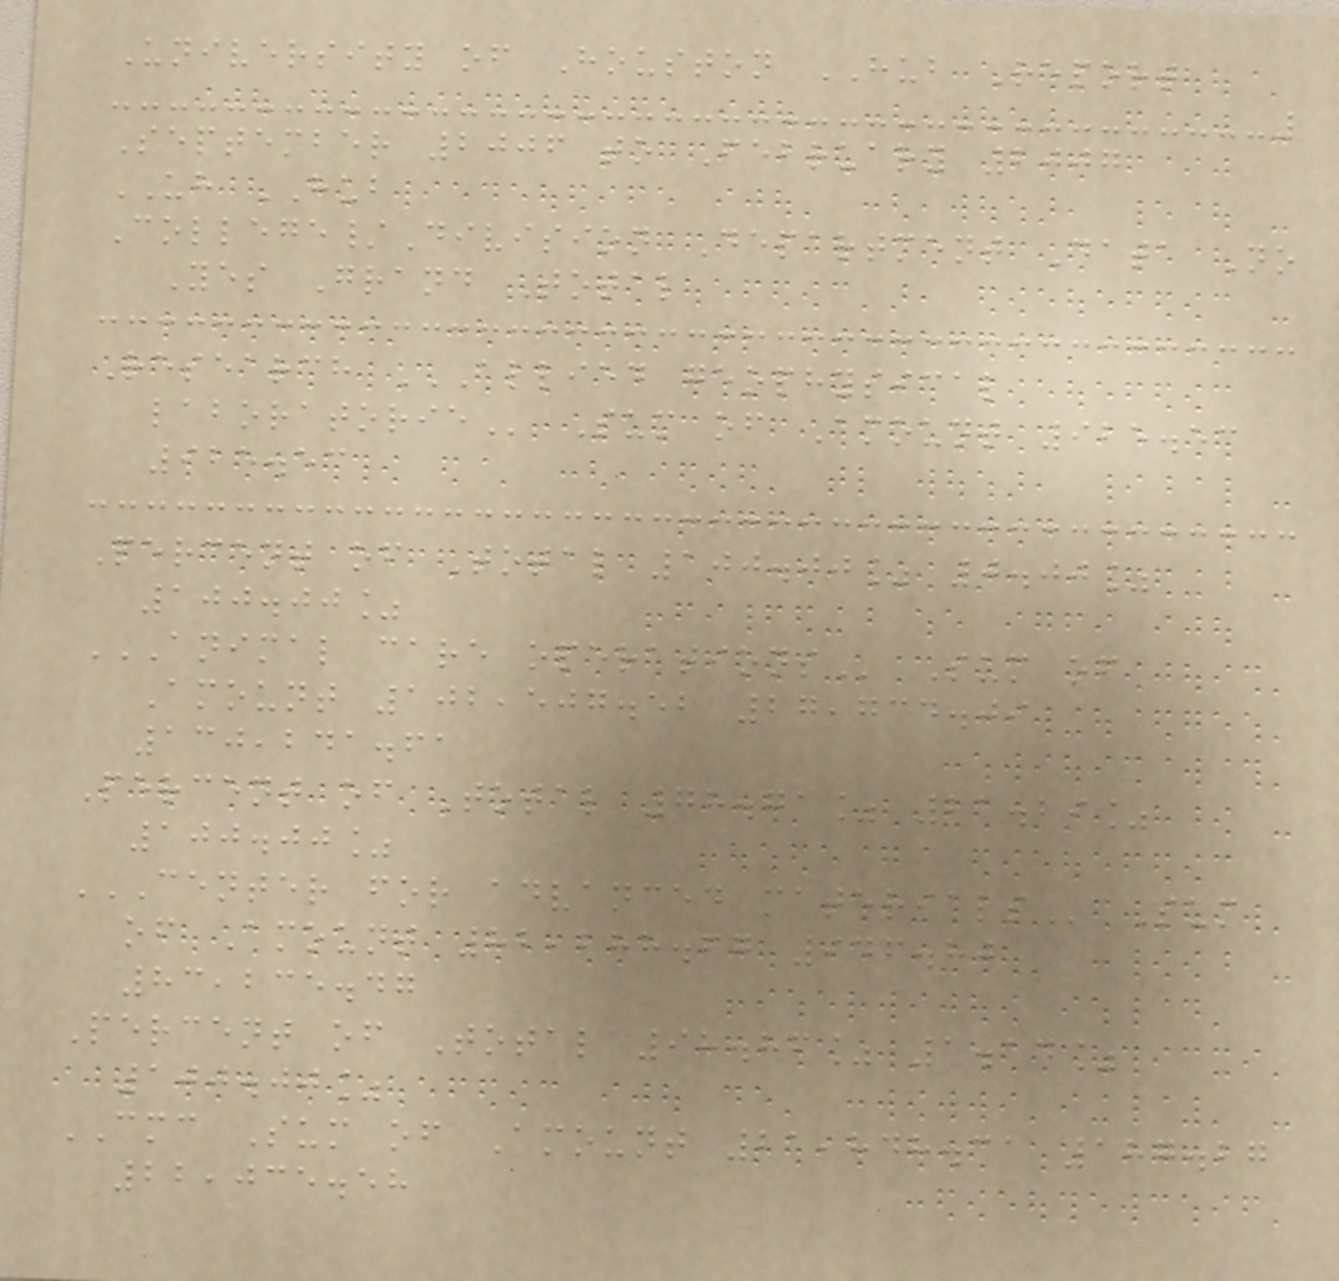University of Houston HUB Report
September 2006 to February 2007
UH HUB
College/Division Department Data No
Yes Grand Total
Research ALLIED GEOPHYSICAL
LABORATORIE Sum of Amount 925.53
925.53
Percent of Total 100.00% 0.00%
100.00%
ANIMAL CARE OPERATIONS Sum of
Amount 102,507.52 27,734.09
130,241.61
Percent of Total 78.71% 21.29%
100.00%
CENTER FOR ADVANCED MATERIALS Sum
of Amount 82,288.67 946.80
83,235.47
Percent of Total 98.86% 1.14%
100.00%
CMC Sum of Amount 21,848.31 187.27
22,035.58
